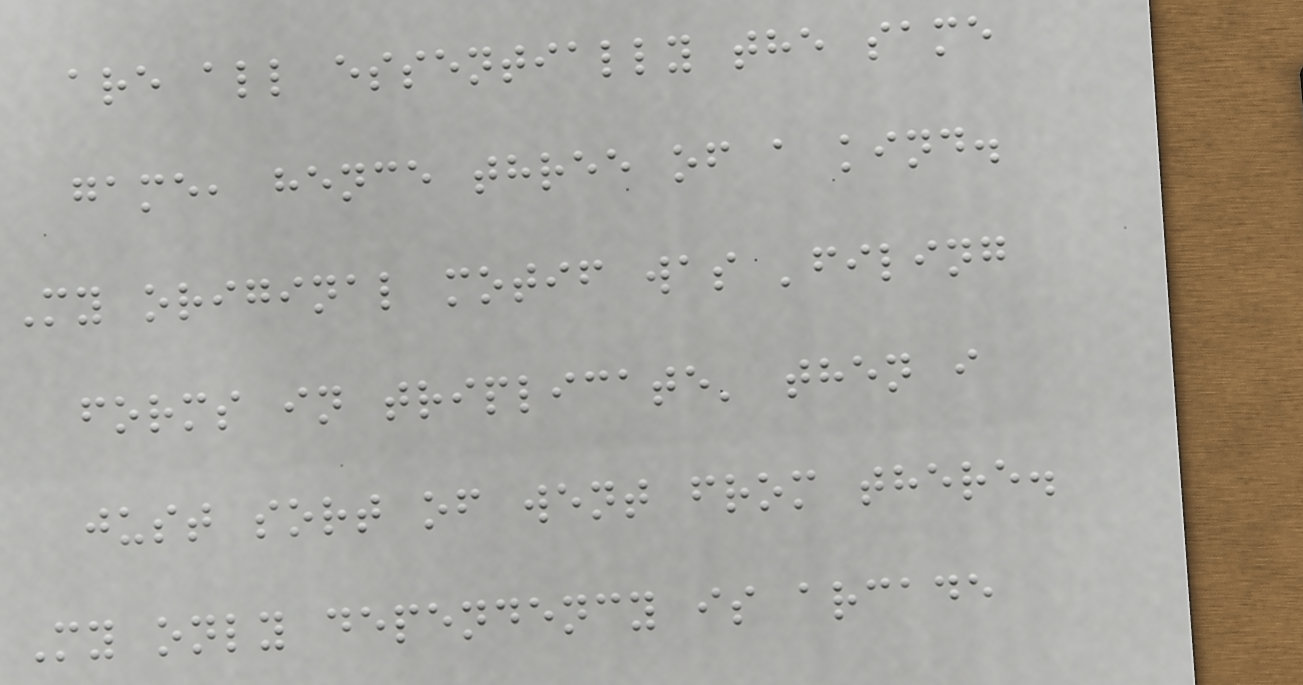are all essentially the same
game, hence three of a kind.
My original motif was 'filing
forms in triplicate' then i
just sort of went from there.
My only dependency is arcade
